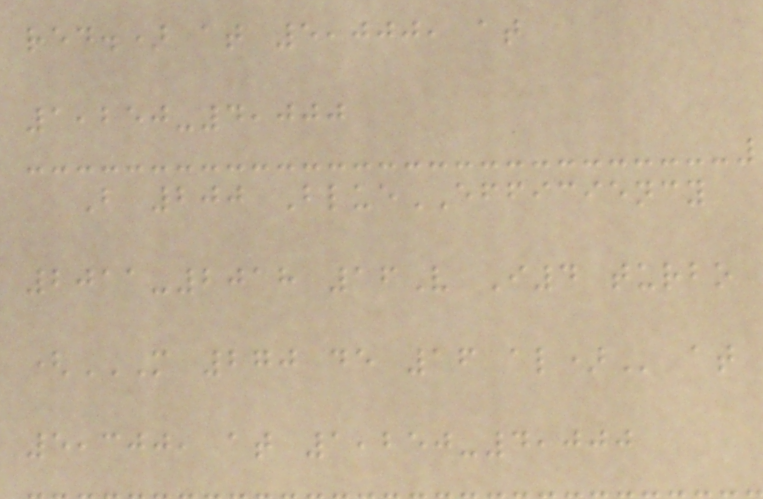red.) at 5,000, at
1,250-4,000
B 200 BlueEFFICIENCY
2011-2018 16V I4 turbo
(M 270 DE 16 AL) at
5,300, at 1,250-4,000
